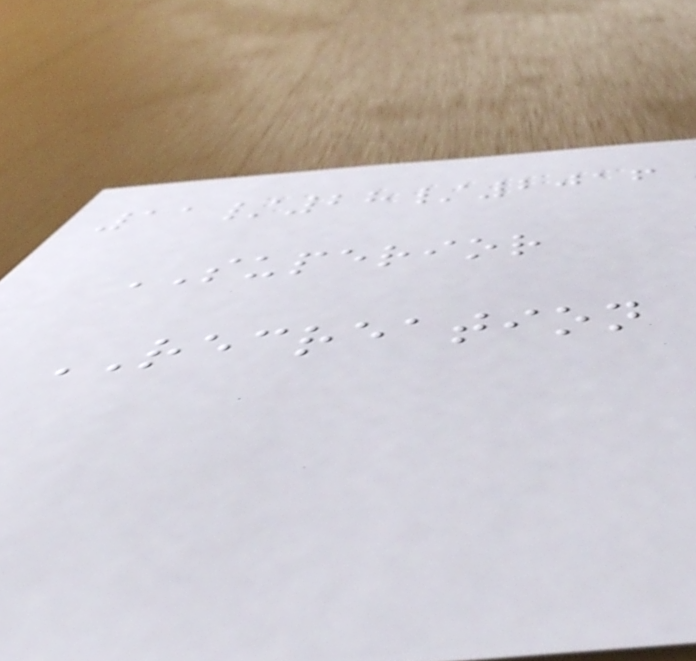11/28/2016
SUPERIOR
RECREATION
